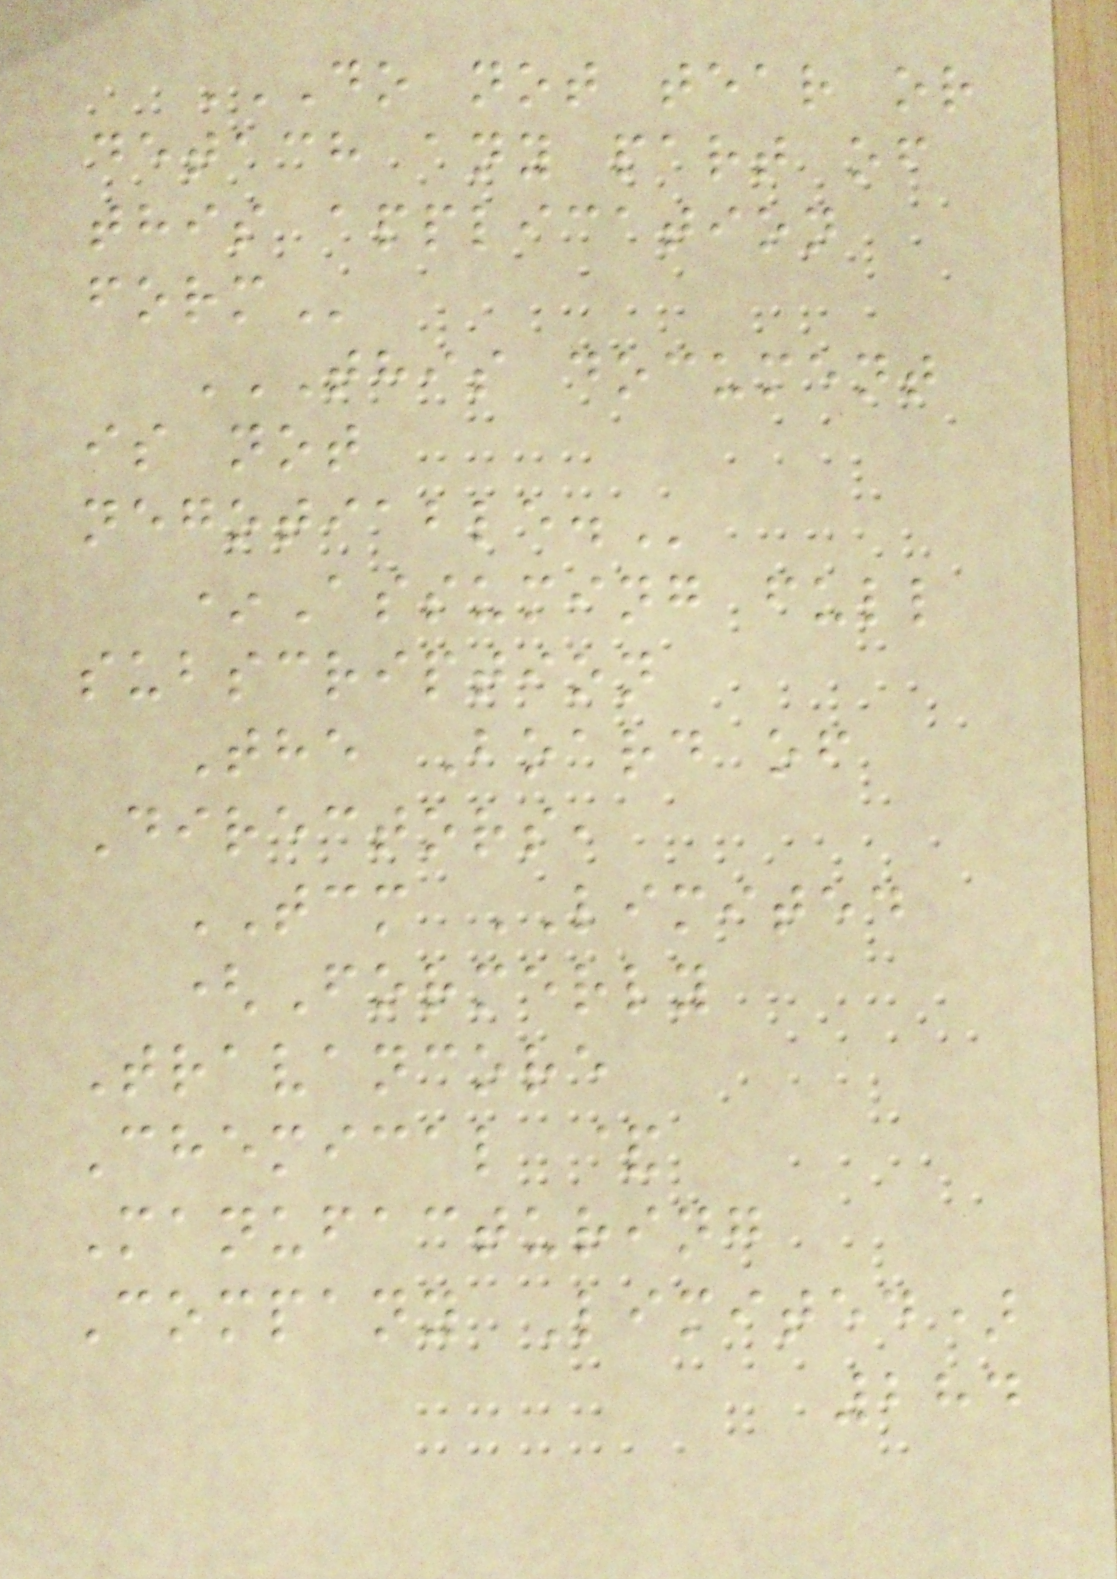DO NOT TEAR OR
DETACH ANY PART OF
THIS APPLICATION
FORM
THIS DOCUMENT
IS NOT
NEGOTIABLE.
*Assuming full
subscription
The Board of
Directors,
TCM LIMITED
(Formerly
Travancore
Chemical &
Manufacturing
Company Limited)
284
